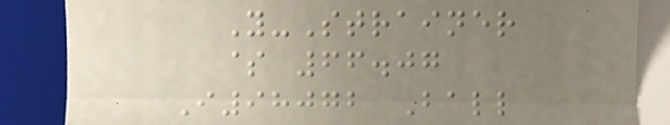Y-Strainer
$ 66.07
I98072 Ball
